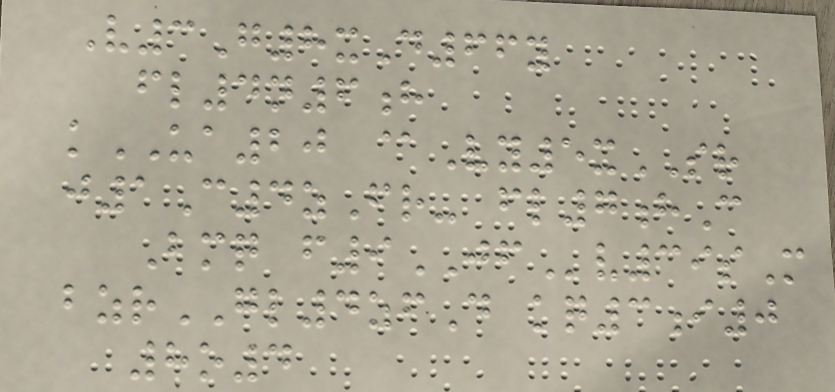V3G8xD66y
fl4n6h
kUA20 @Vy5xSR
j1C4zFr- fl7hC
Bmq f9JFv39sM
bzrGL4zfD kq3i0
8o4
